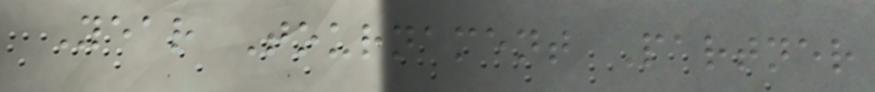Year Tournament Partner
